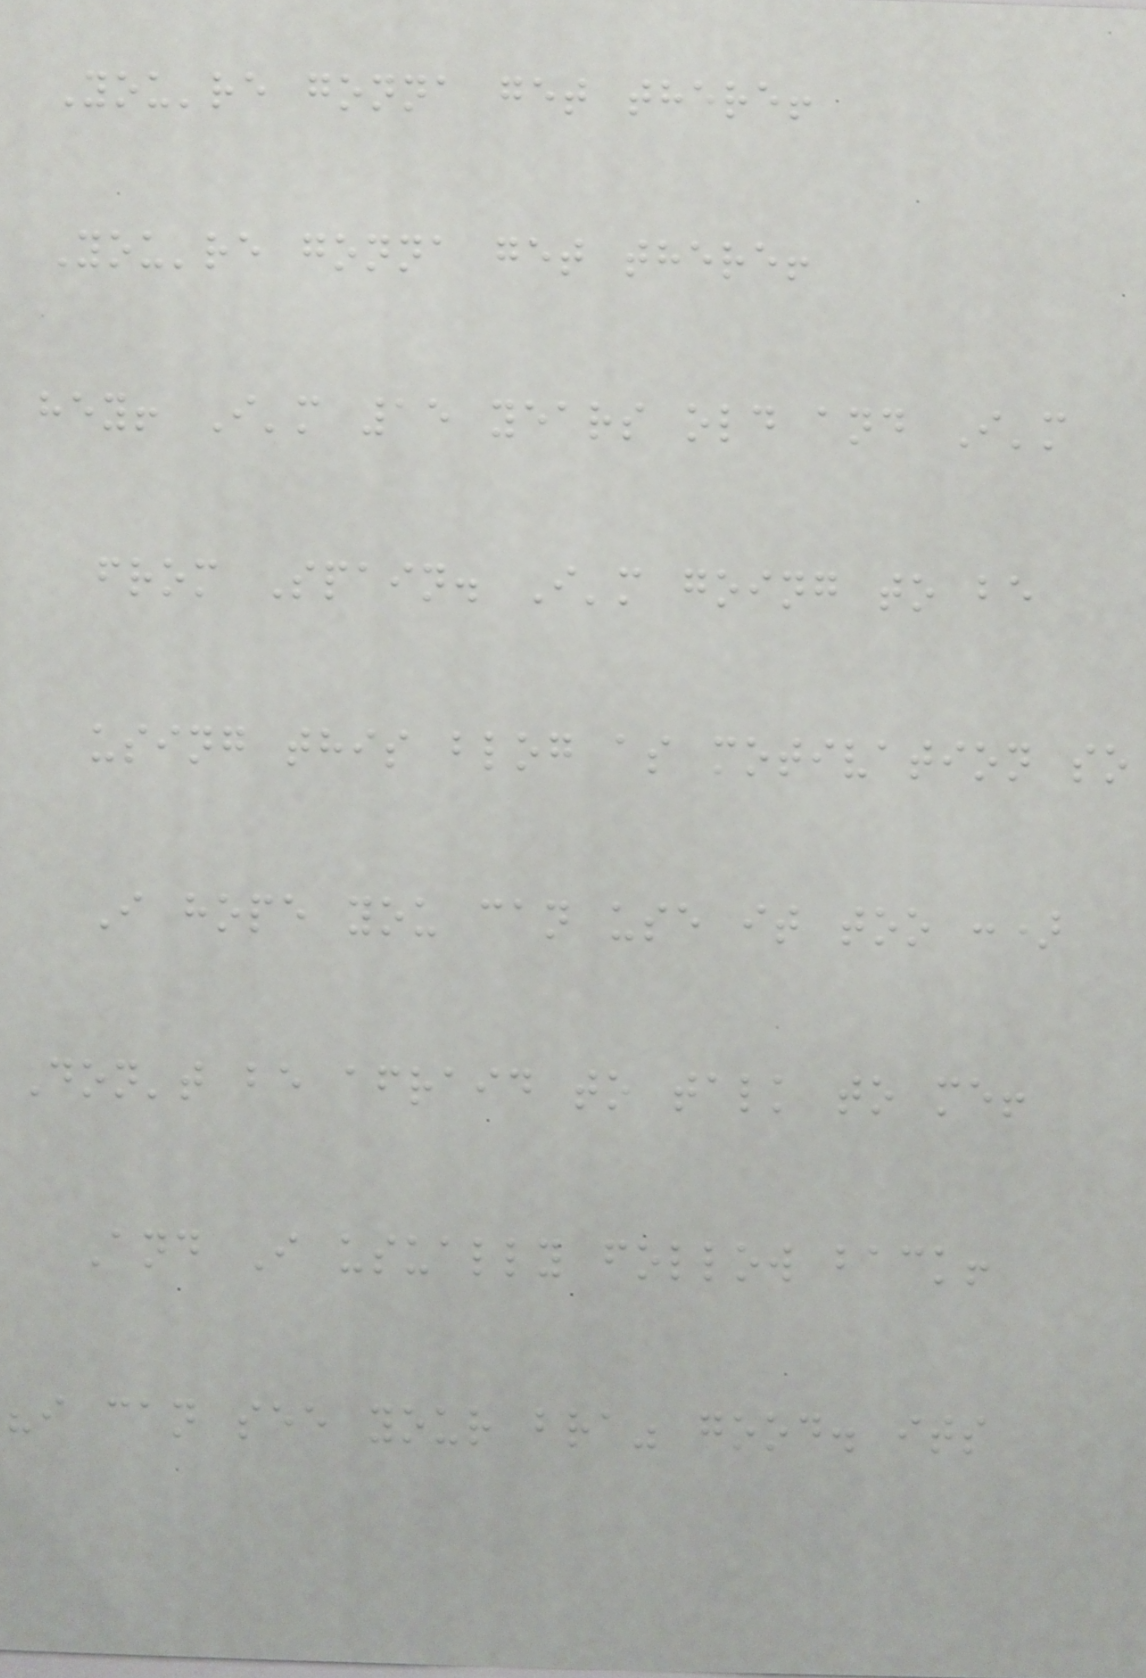You're gonna get there!
You're gonna get there!
hey! I'm 15 years old and I'm
from Spain. I'm going to be
using this blog as motivation so
I hope you can use it too :)
Don't be afraid to talk to me!
And I usually follow back!
"i can see your bra" good. its
